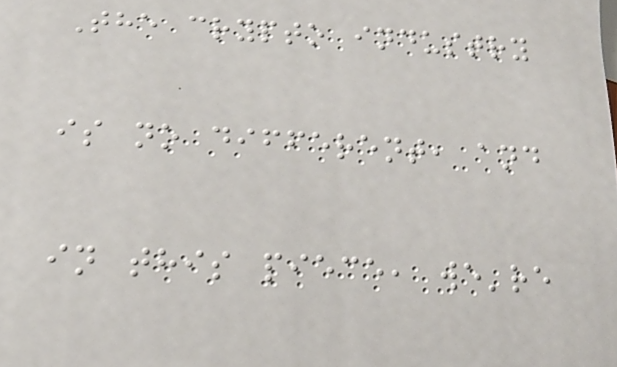The crypto industry
is no different, and
in this piece, we're
